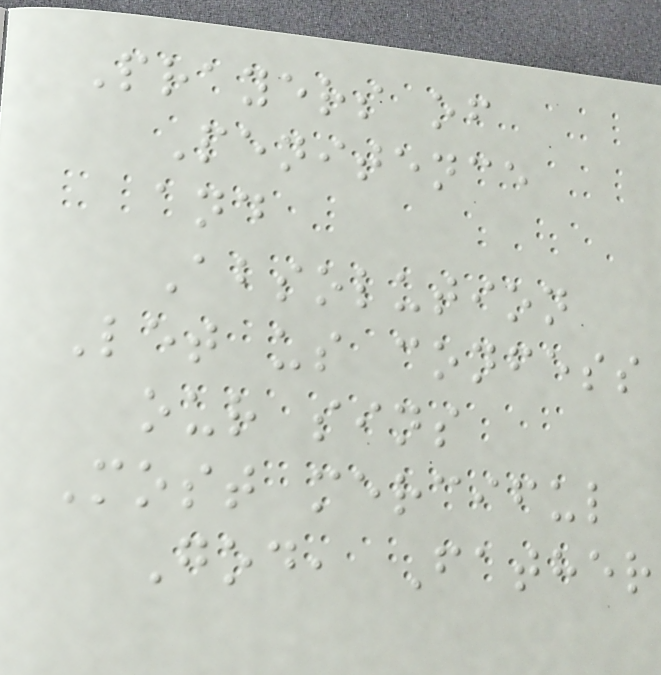Prayers of
Penitence
and
Absolution
Let us confess
our sins
Most merciful
God, Father
